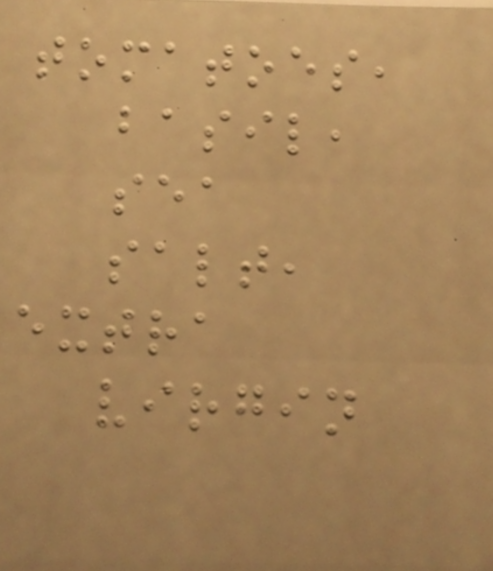tomatoes,
basil,
sea
salt,
extra
virgin
